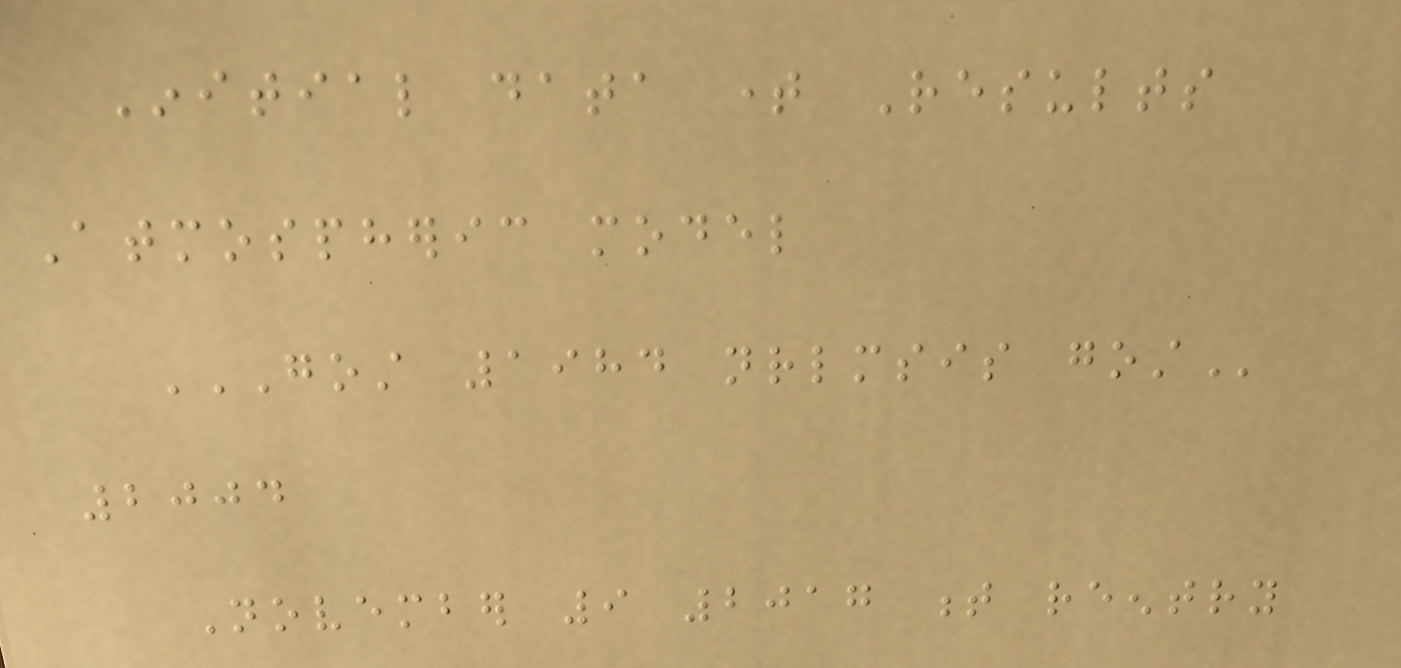Initial data time Results
Atmospheric model
GOST 1984 NRLMSIS GOST
2004
November 9 2017 t reentry
